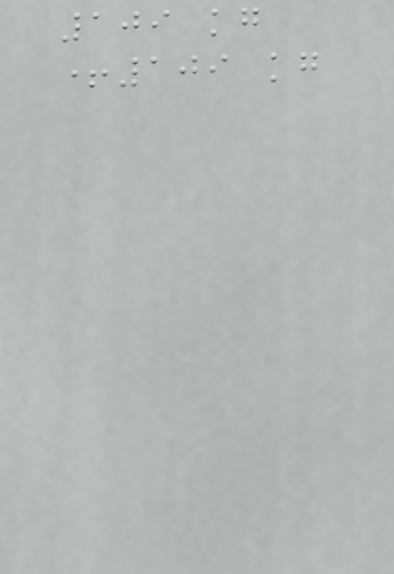109 kg
+109 kg
